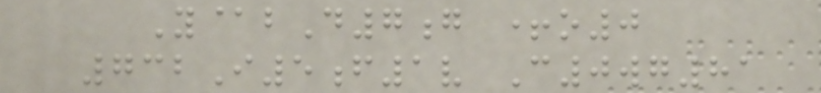Y@bD7g +o0
732I5f1v C0wg81
